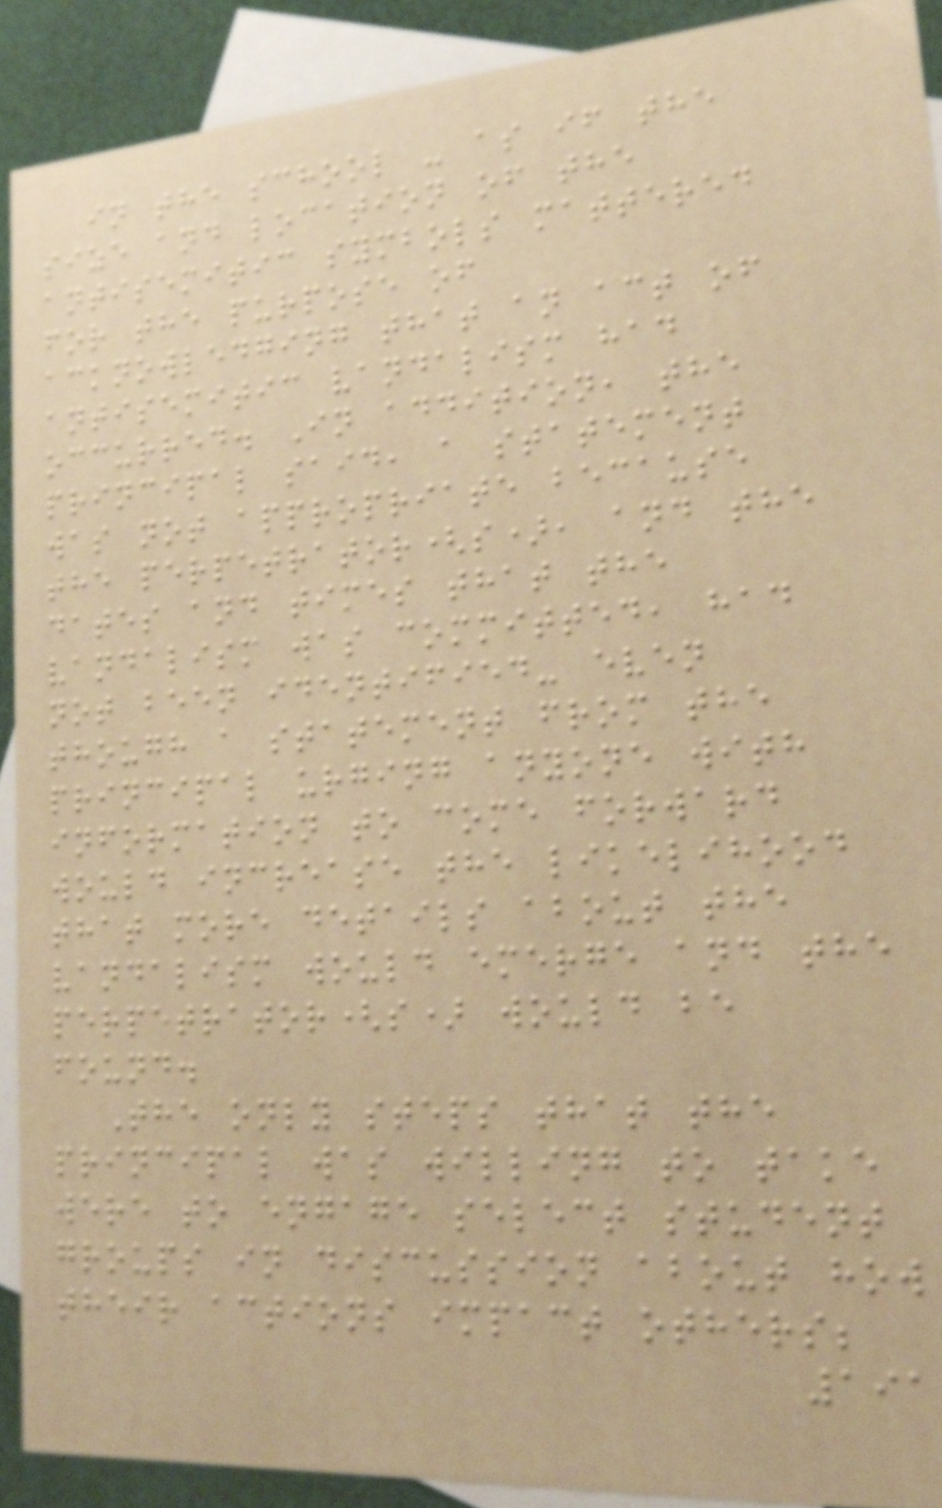in the school - as if the
size and location of the
antisemitic symbols mattered
for the purpose of
acknowledging that an act of
antisemitic vandalism had
occurred. In addition, the
principal said, a statement
was not appropriate because
the perpetrator(s), and the
dates and times that the
vandalism was committed, had
not been identified- even
though a statement from the
principal urging anyone with
information to come forward
would increase the likelihood
that more details about the
vandalism would emerge and the
perpetrator(s) would be
found.
The only steps that the
principal was willing to take
were to engage select student
groups in discussion about how
their actions impact others;
191
